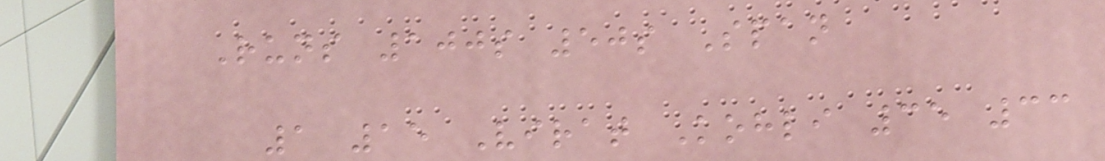Runs 100s 50s Span
1 15 Virat Kohli 35 33
